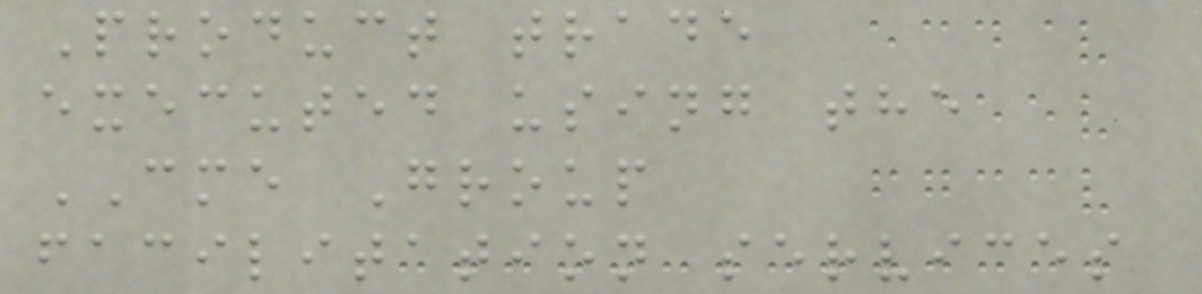Product trade
executed using the
CME Group
facilitation services
